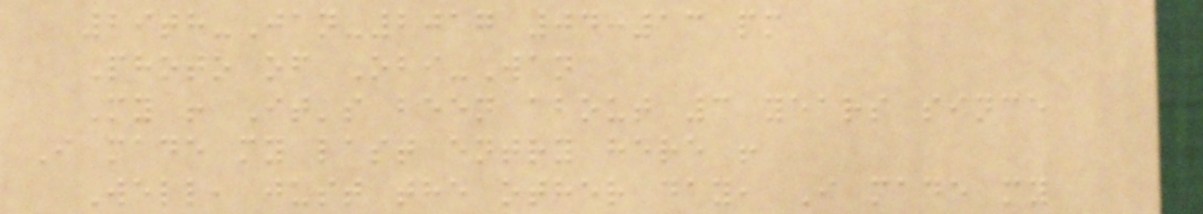29th-Jan-2017 04:13 pm
Photo of Obi-Wan
My ! It's been about 3 years since
I made my last entry here !
Well, just the other day, I made my
